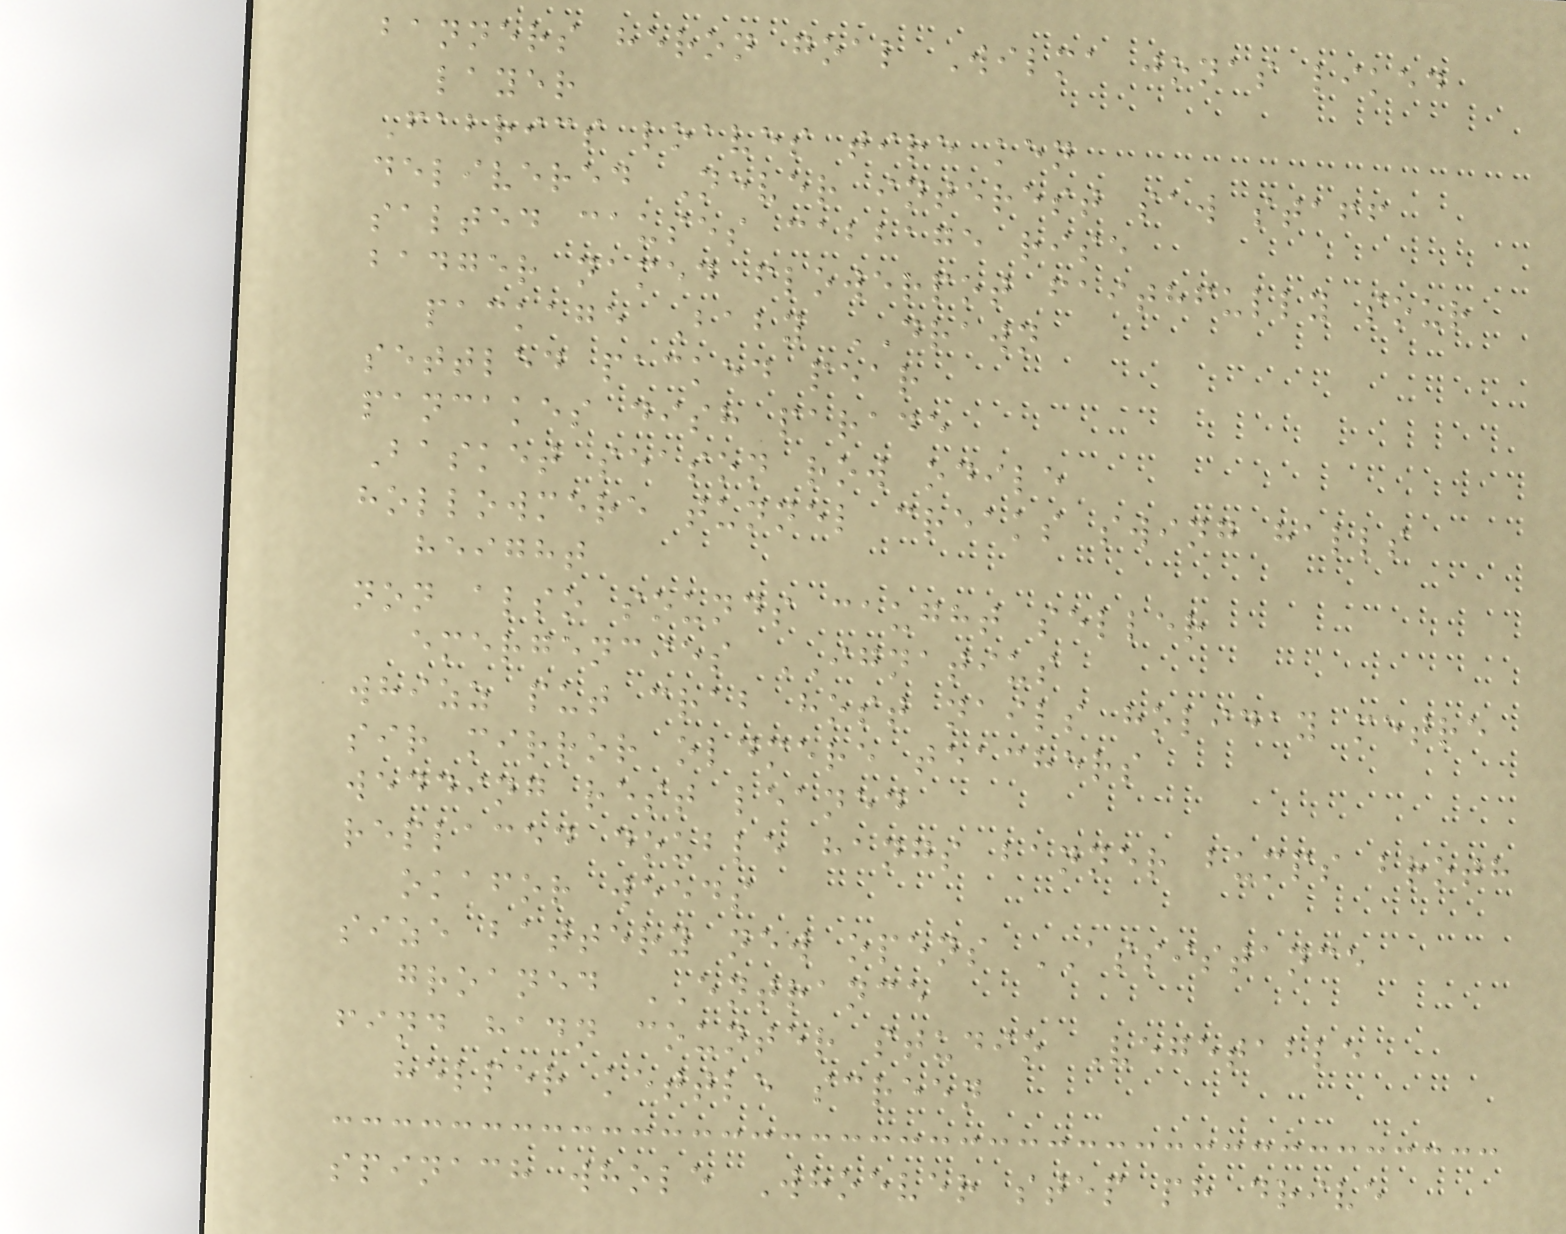banners heron goal Wilma jonas liked
layer
Fabrics loaves tire ken
delivered Never interest saw staff
salted causes cabbage rise
badger named flowerpot faithfully sour
package Baby DRAWN
settled packed pear
pancakes dish parade
Basket season row odile
hollowmere tunnel creaks swing halls
height
non also sounds caught seller
emergencies IGNATIUS
whizz put crab host nails holiday metre
sir mirror oldmere teachers
wedding rest leaned
replaced double hangs banner bumps broth
okafor weeds
size battery new opens ASSISTANCE
groaned ENTRANCE
find hadn counter studio Vegetable
helper kettle screen
spinach whole Whoever step ph drive
